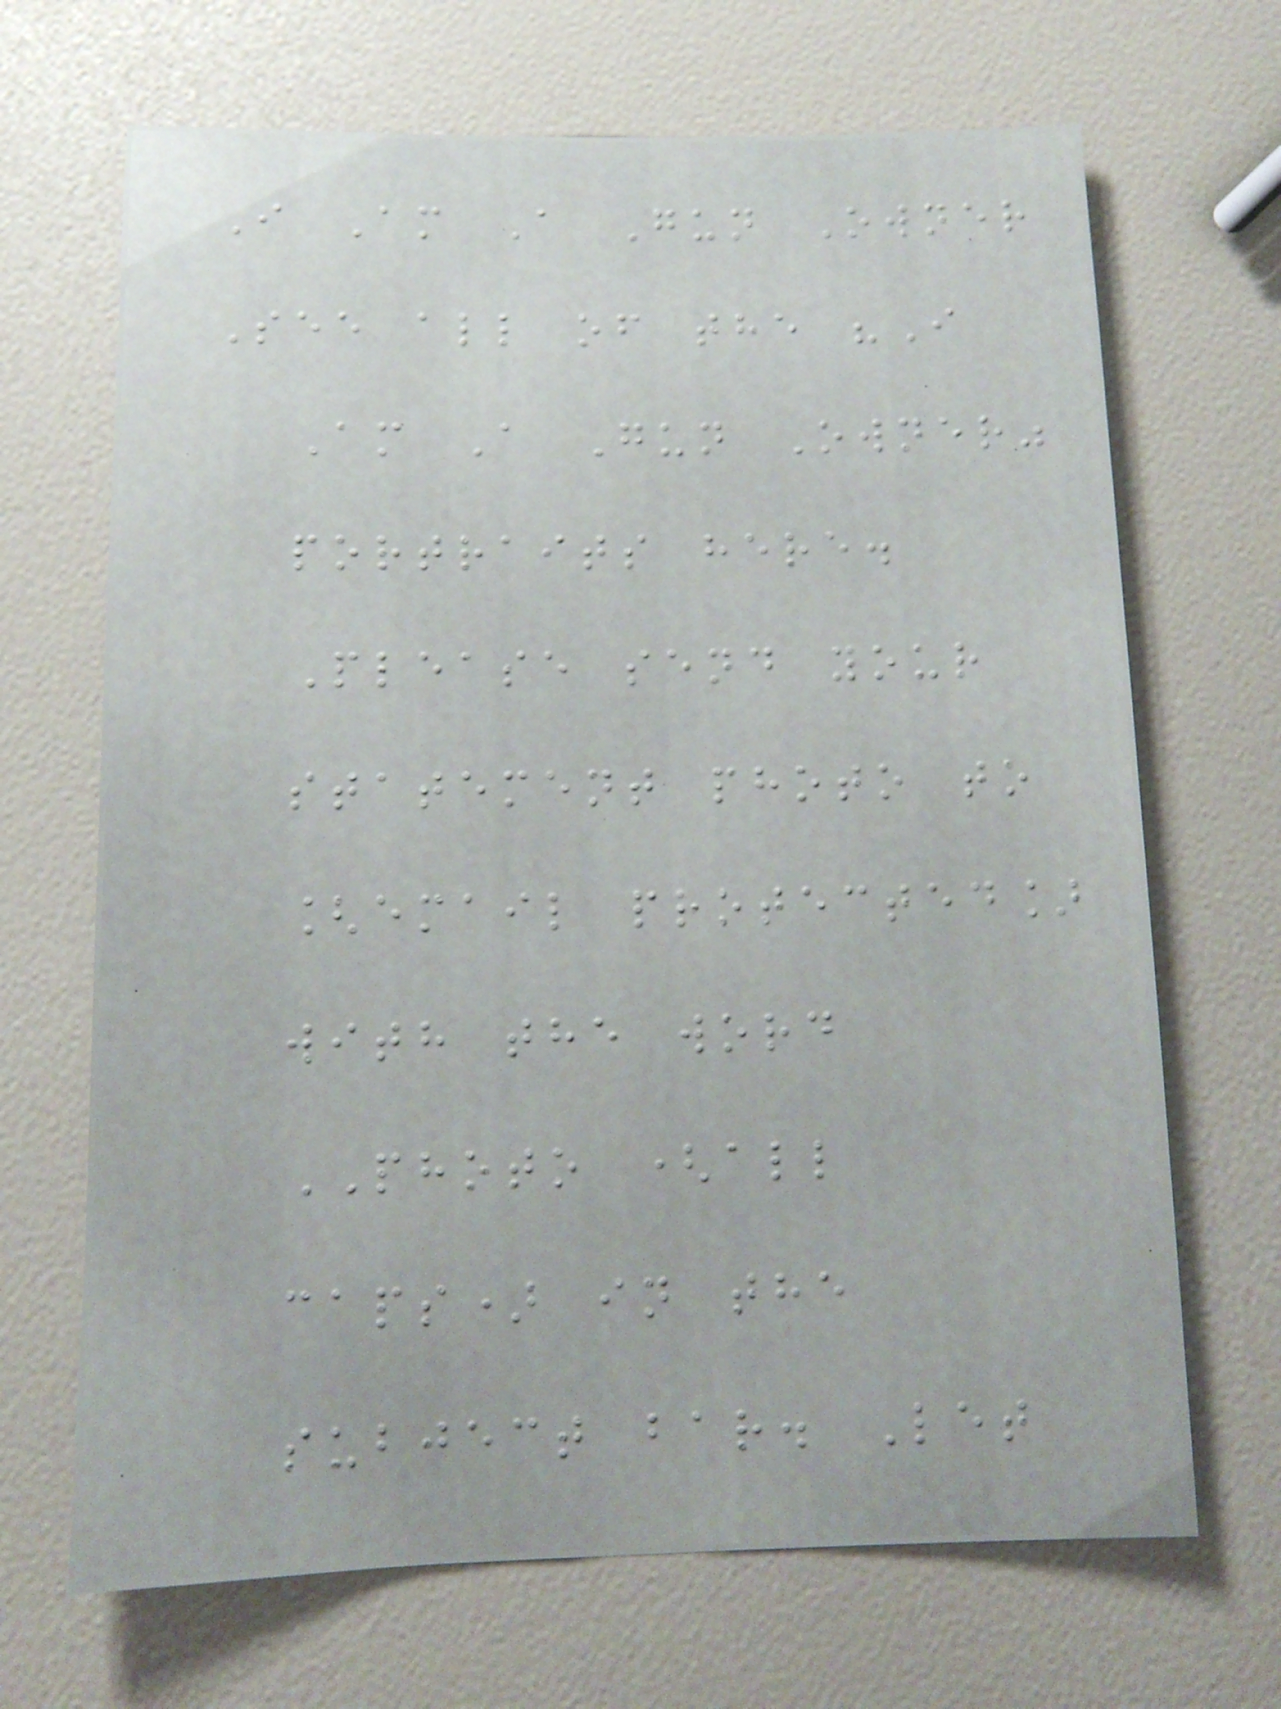I Am A Gun Owner
See all of the "I
Am A Gun Owner"
portraits here.
Please send your
statement photo to
[email protected]
with the word
PHOTO (all
caps) in the
subject bar. Let
